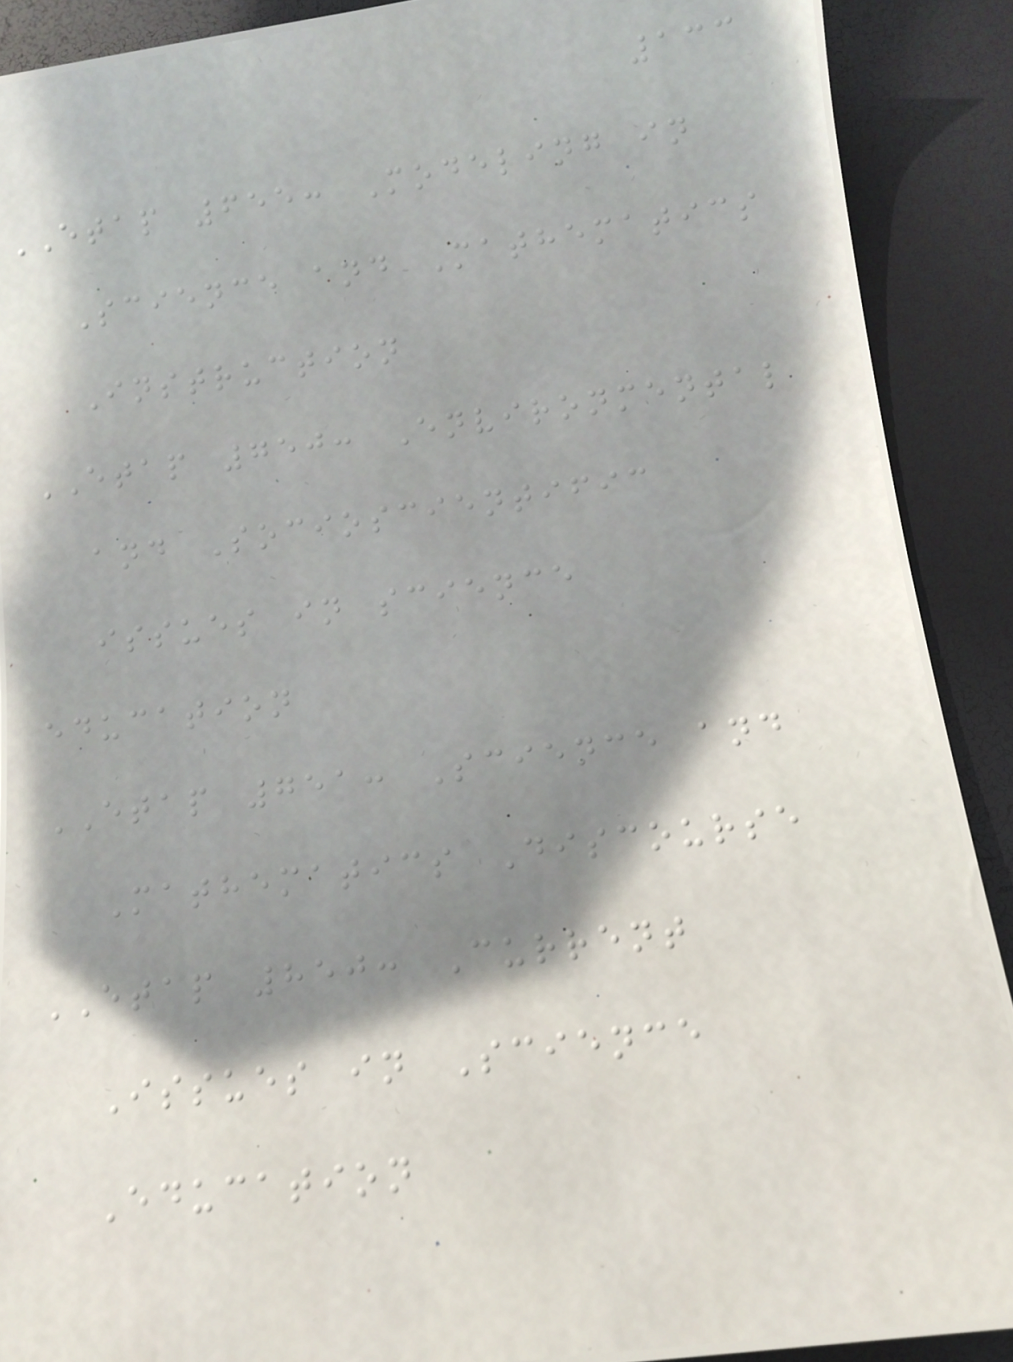133
ETAP 655: Modeling in
Science and Mathematics
Instruction
ETAP 750: Environmental
and Socioscientific
issues in science
education
ETAP 751: Science and
Mathematics Discourse
ETAP 850: Current
Issues in Science
Education
